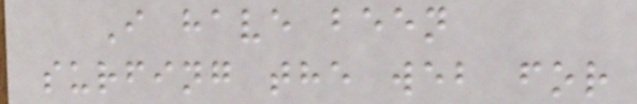I have been
surfing the web for
